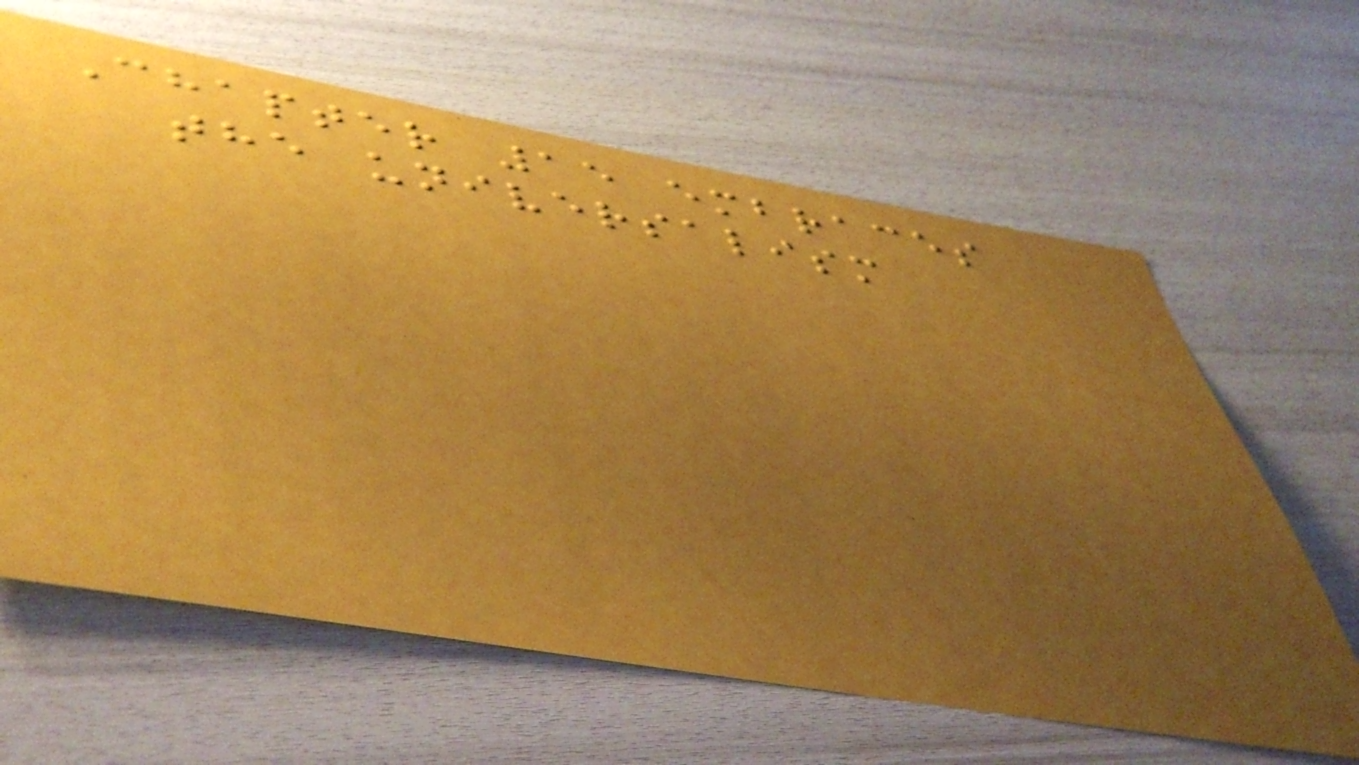Chapter 15 embraces
the universalism
